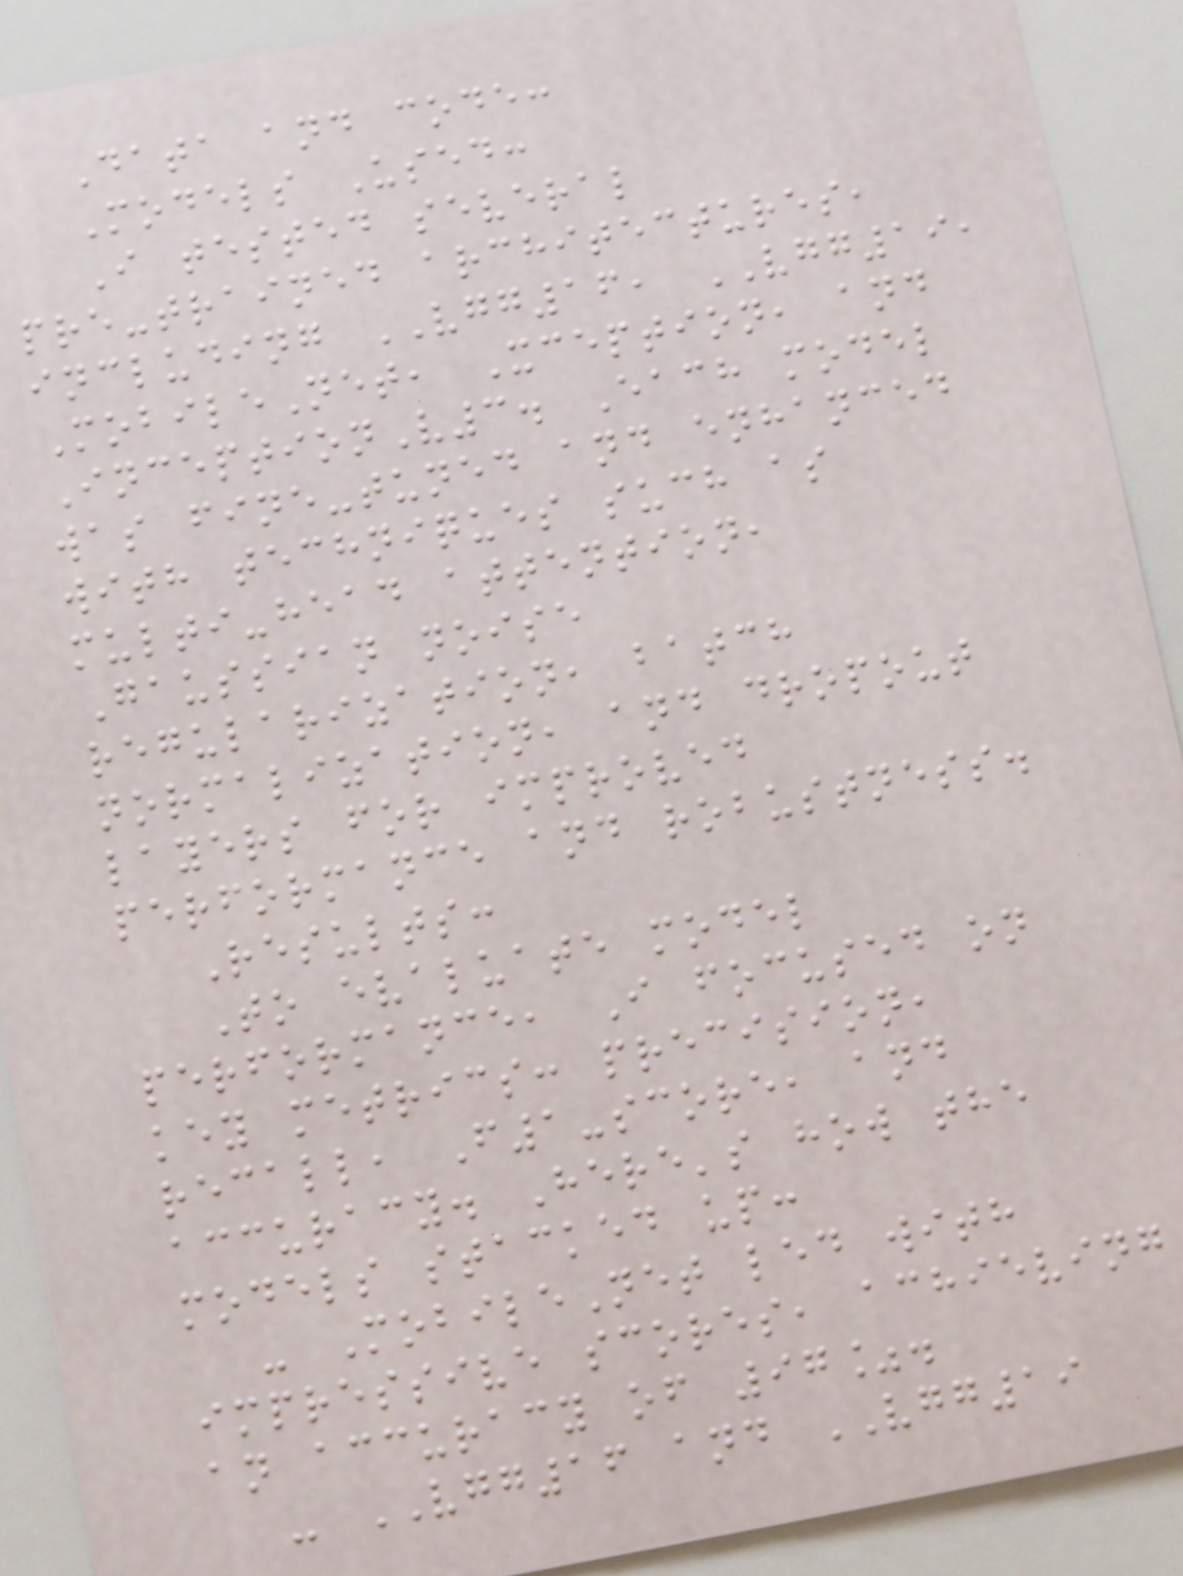Data and code:
Models Used:
I tested several
pre-trained architectures,
including VGG16, VGG19,
MobileNet, Xception, and
InceptionV3. Each model
was fine-tuned and enhanced
with techniques such as
multi-head attention,
Gaussian noise
regularization, batch
normalization, and dropout
layers for improved
performance and robustness.
Results:
To evaluate model
performance, I focused on
key metrics: precision,
recall, F1-score, and
accuracy. Here's how the
models stacked up:
- MobileNet led with
impressive scores, achieving
an accuracy of 97%.
- VGG16 and VGG19
